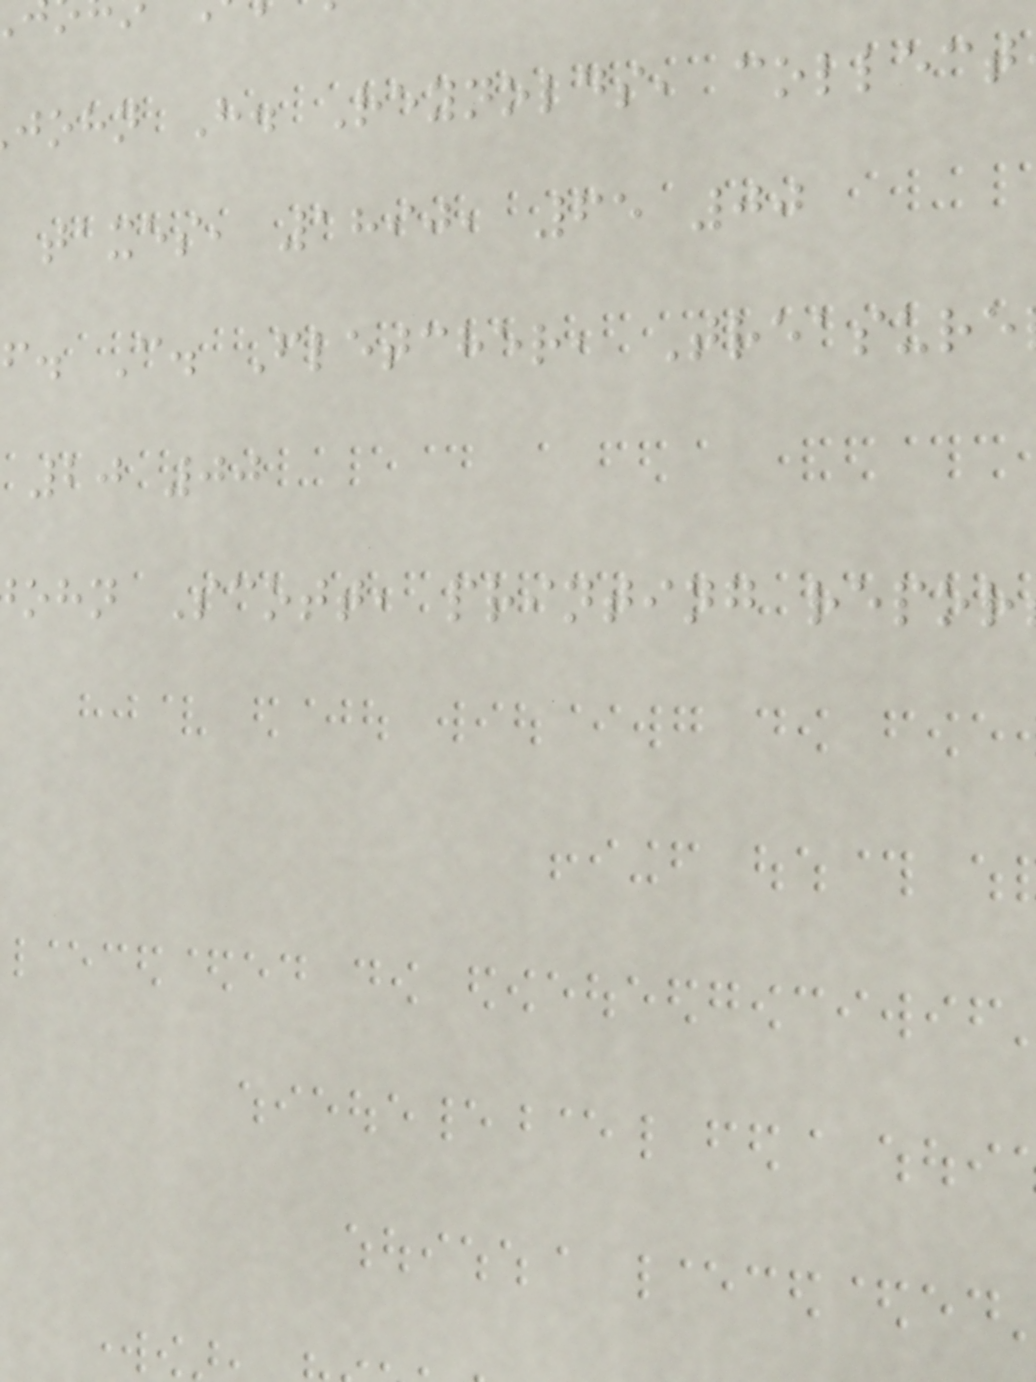john H. Reynolds, collect
taxes, 1890, 65 00
f. C. Fletcher, Treasure
20 00
ohn Scott, printing repor
